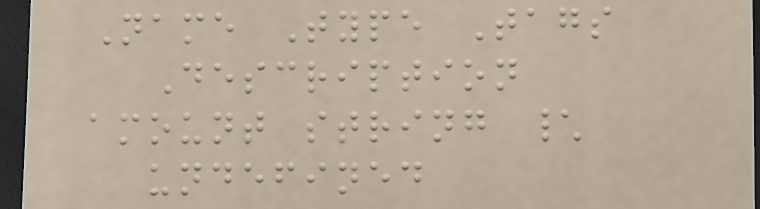Name Type Tags
Description
amount string \
undefined
